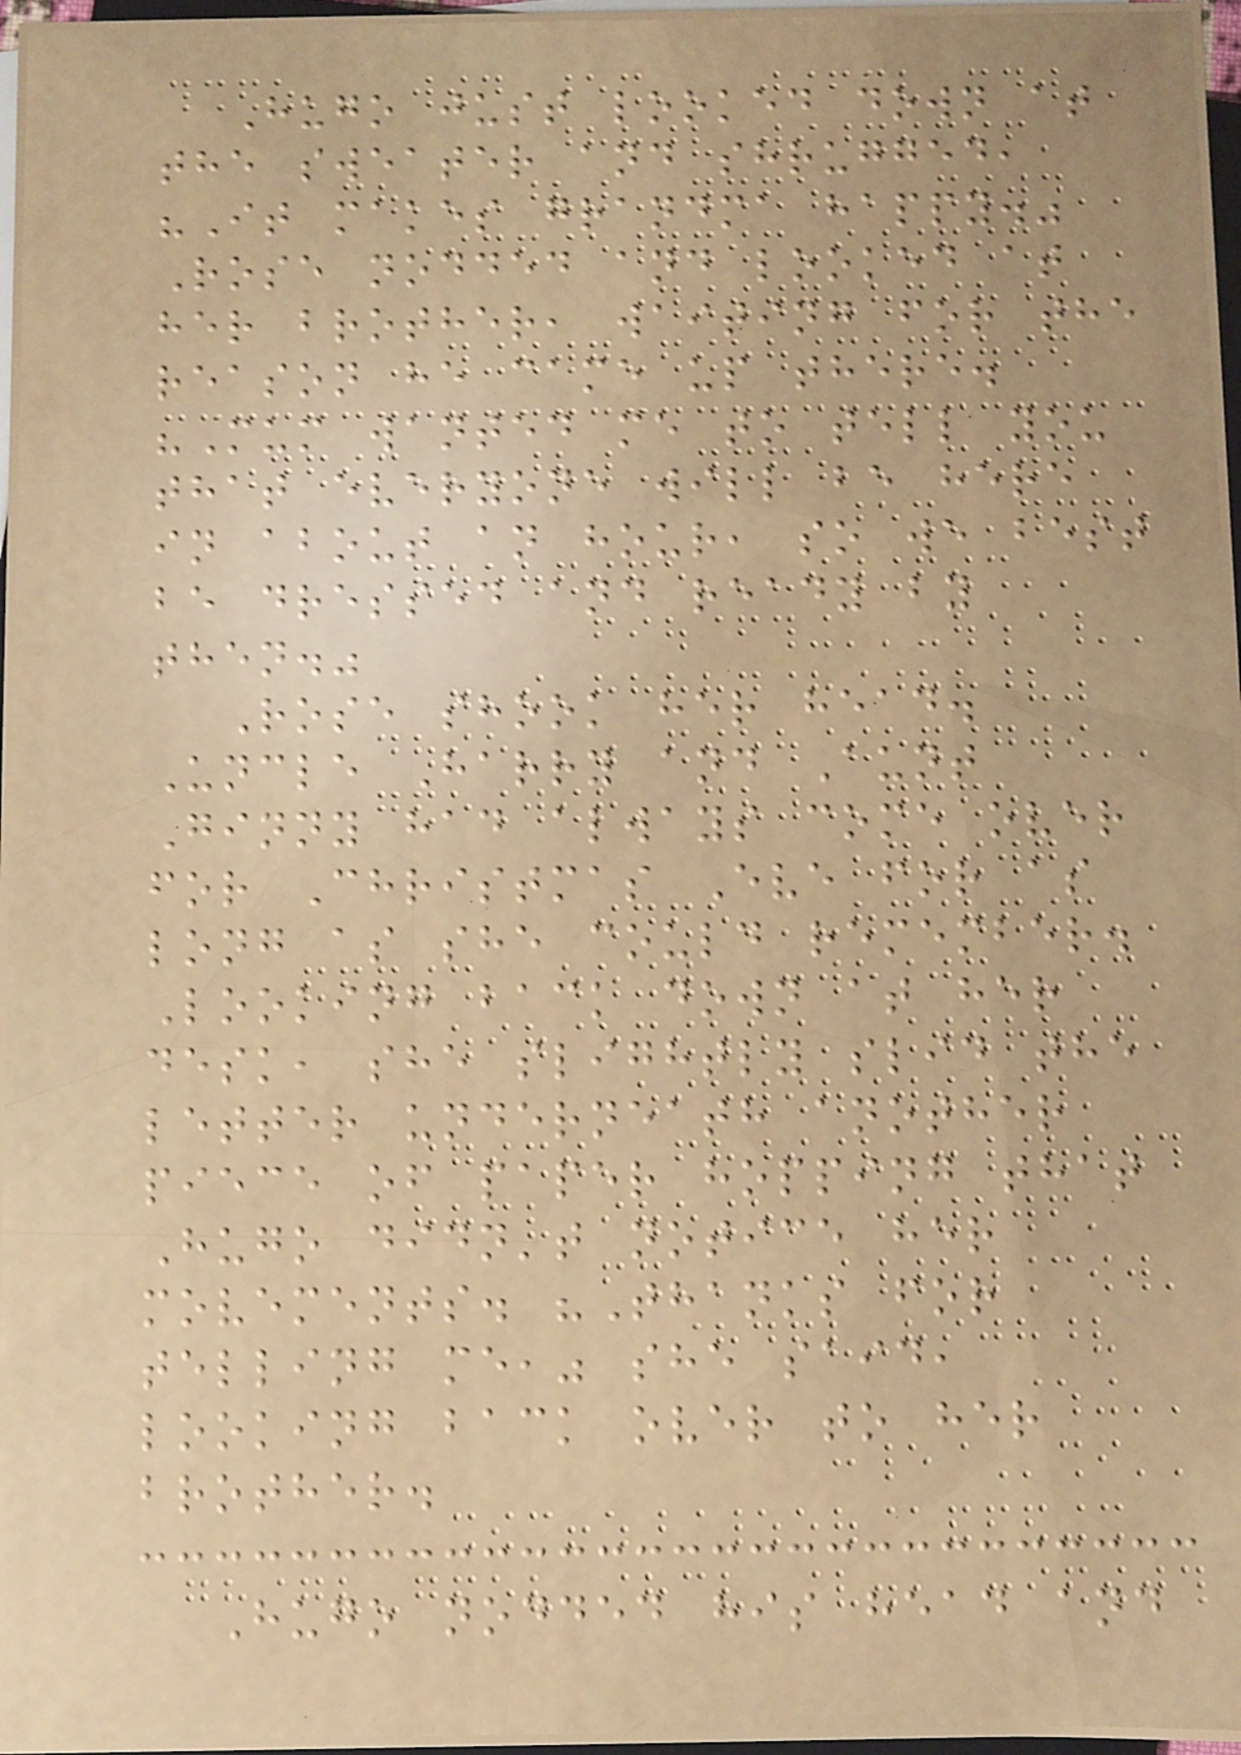Hugo just looked down at
the sweater and shrugged,
"It makes grandma happy."
Rose nodded and looked at
her brother, waiting for the
reason he came up there.
"Mum wanted me to tell you
that everyone will be here
in about an hour, so we best
be dressed and ready by
then."
Rose shook her head.
Uncle Harry and Aunt
Ginny had always come over
for Christmas Eve for as
long as she could remember.
Looking back down at her
desk, she slightly slid the
letter underneath another
piece of paper hopping that
Hugo didn't notice her
movements. "Thanks for
telling me," she said,
looking back over to her
brother.
Hugo nodded his head and
